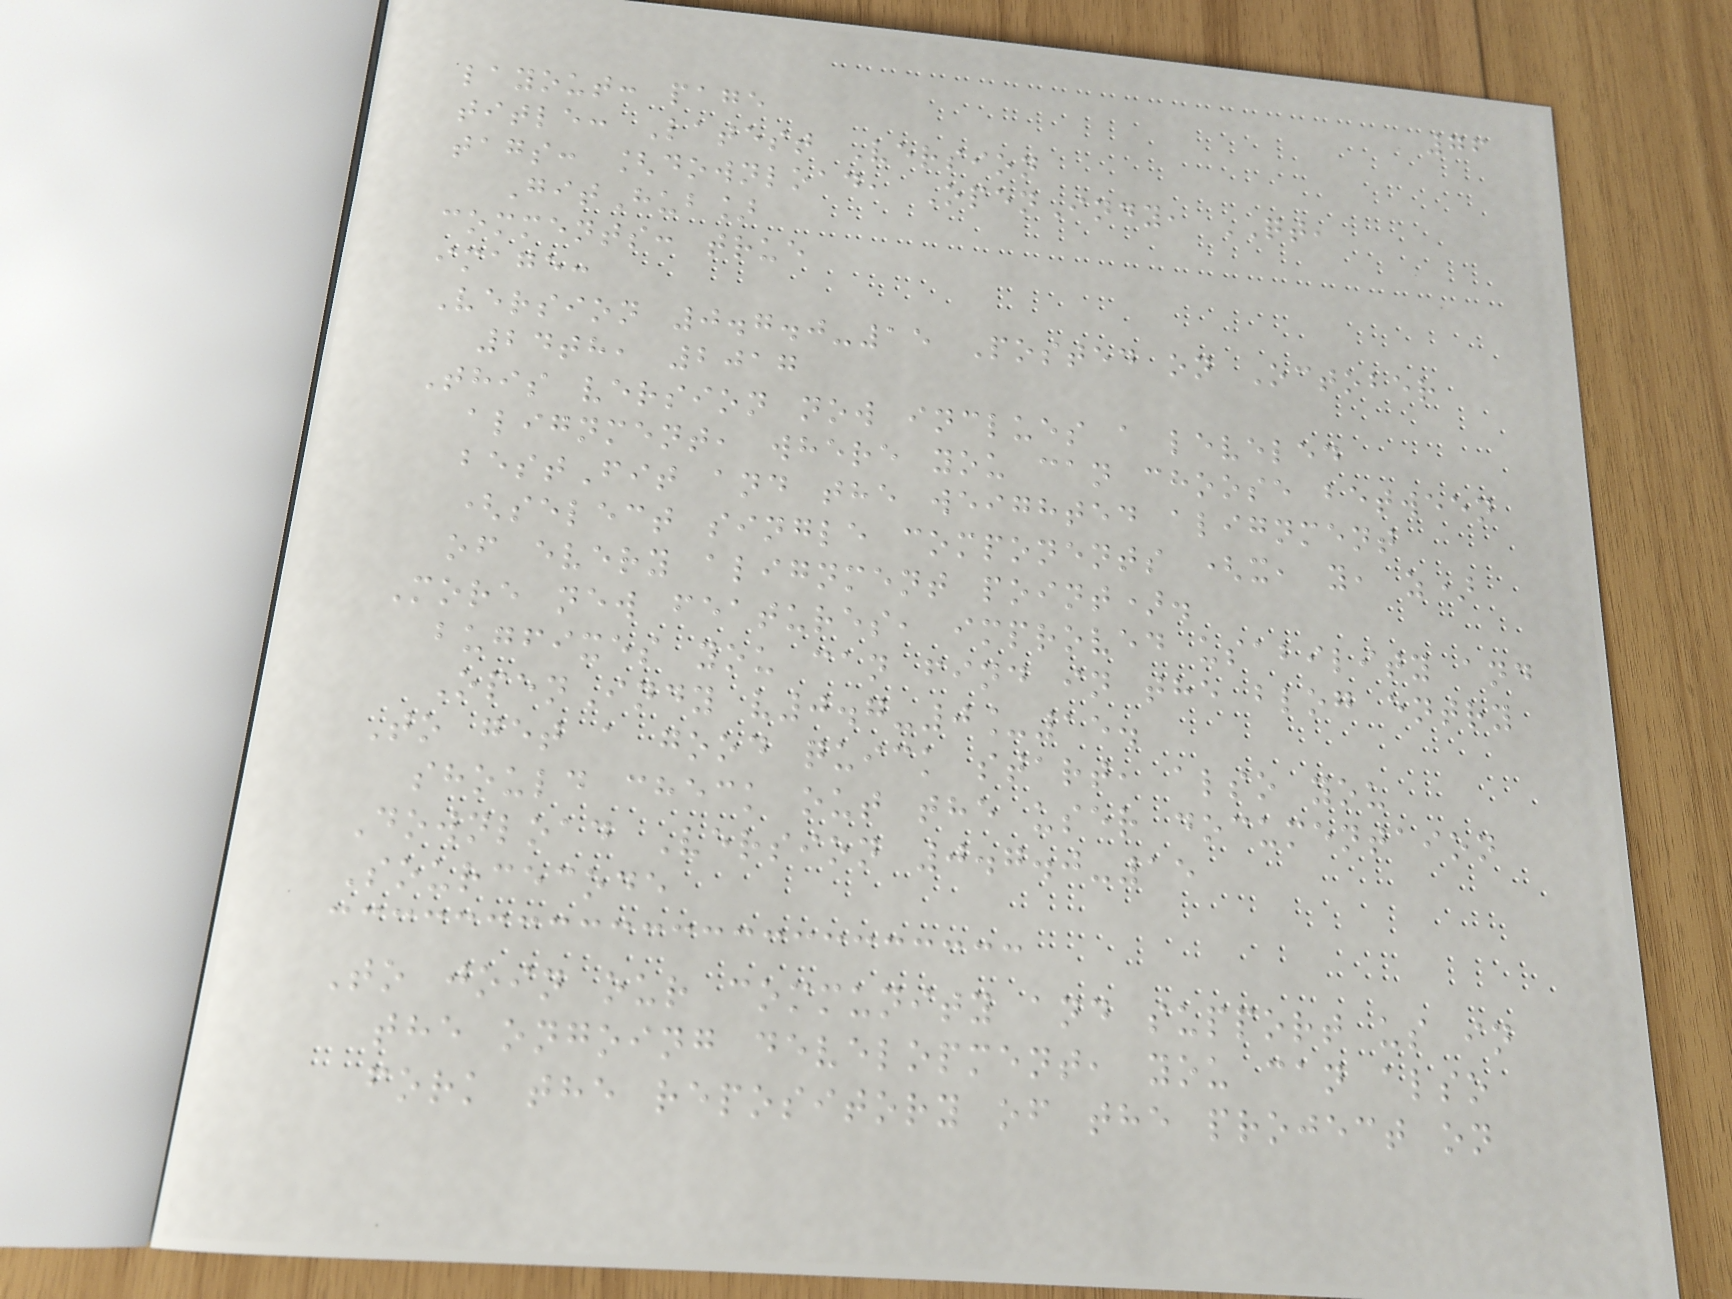76
layout: page
title: Latest Version
tags: [download, OpenIndy, QT,
GitHub]
comments: true
image:
Version 0.7.0-15 Posted on October
24th, 2017
This version now inclues a leveled
alignment, where you can choose between
bestFit and the weighted alignment
(select single components (x, y, z)
of every alignment point).
More new features, improved usability and
bugfixes you can find in the blog entry
OpenIndy v0.7-0_15.
To get a good quick start, also you
should check out the user documentaion
Download Version 0.7.0-15
Sourcecode
To join our community and support us in
the ongoing development, you can also
fork the repository of the project on
